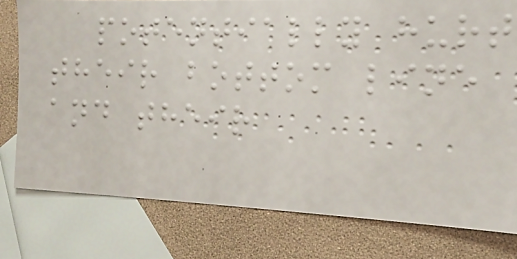potentially hurt
their bottom line
and their
